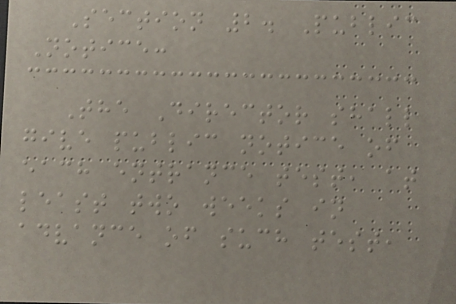Section 2. Public
Notice:
The Director shall
give public notice of
each entrance test, at
least two weeks in
advance of such test,
